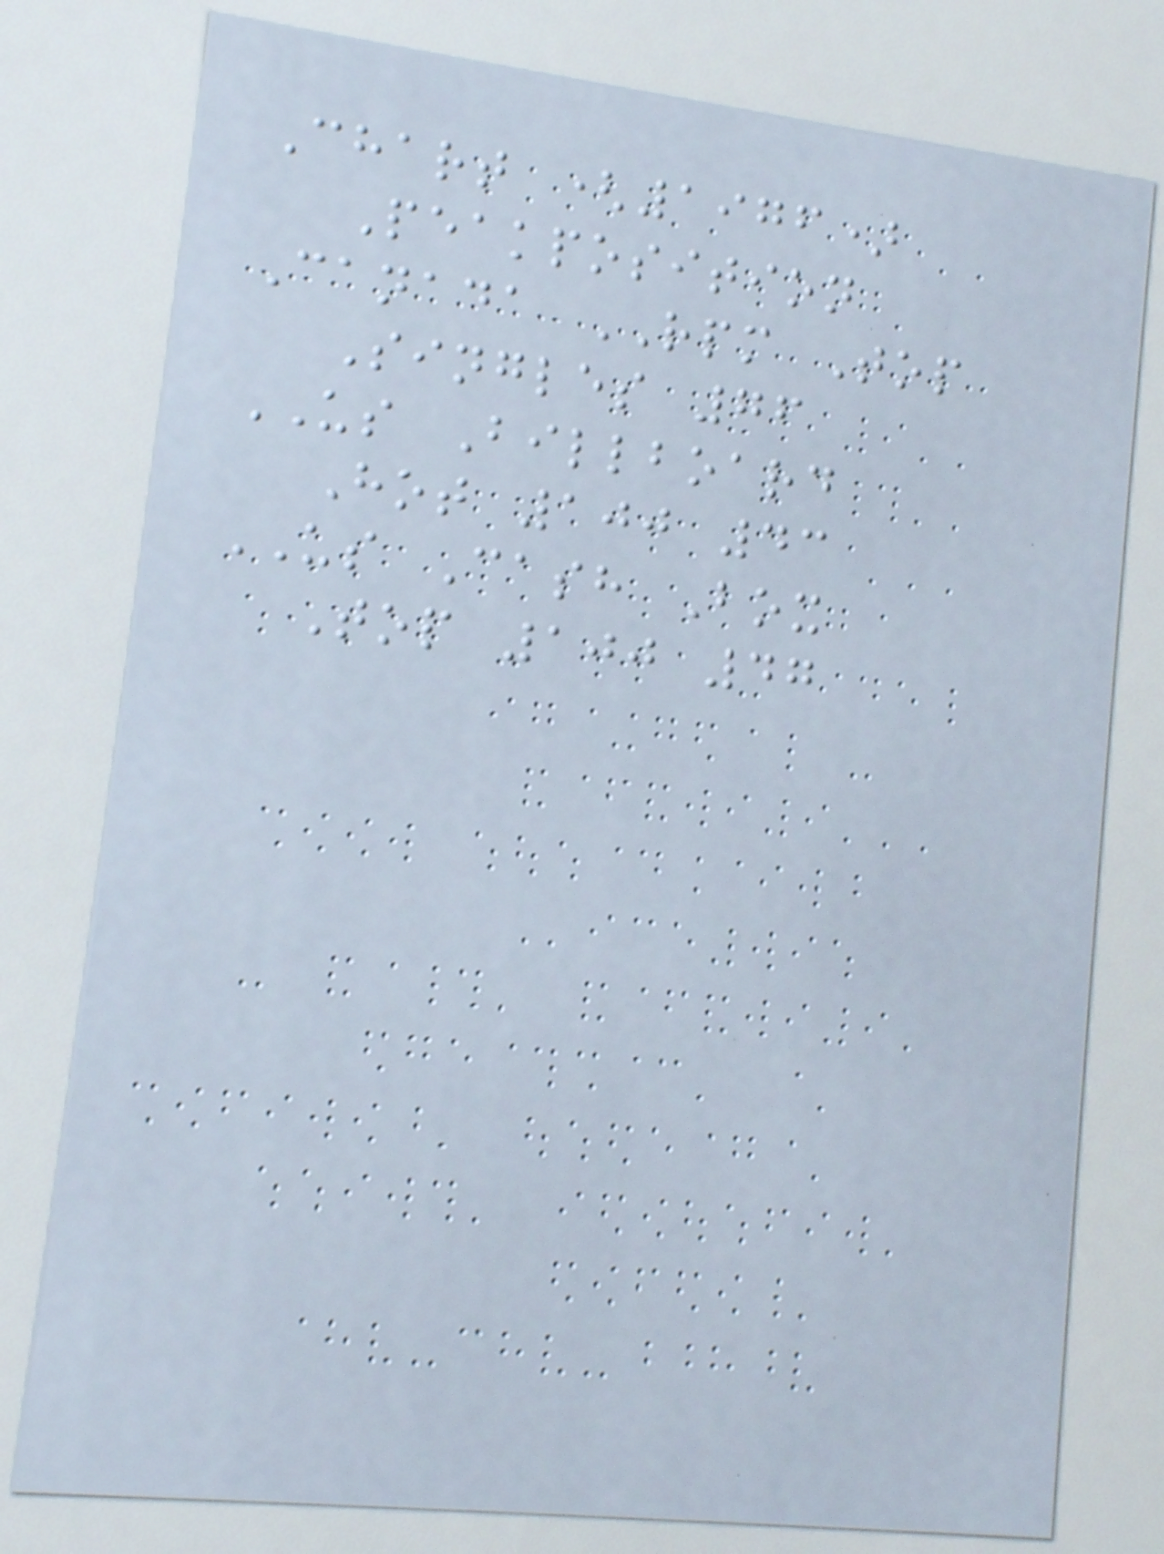Chart (1976)
Peakposition
Canada RPM Top
Singles 76
US Billboard
Hot 100 43
US Cash Box
Top 100 47
